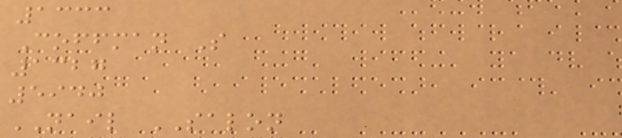1333
Coffman S
1327
5940
NAIL SALON
